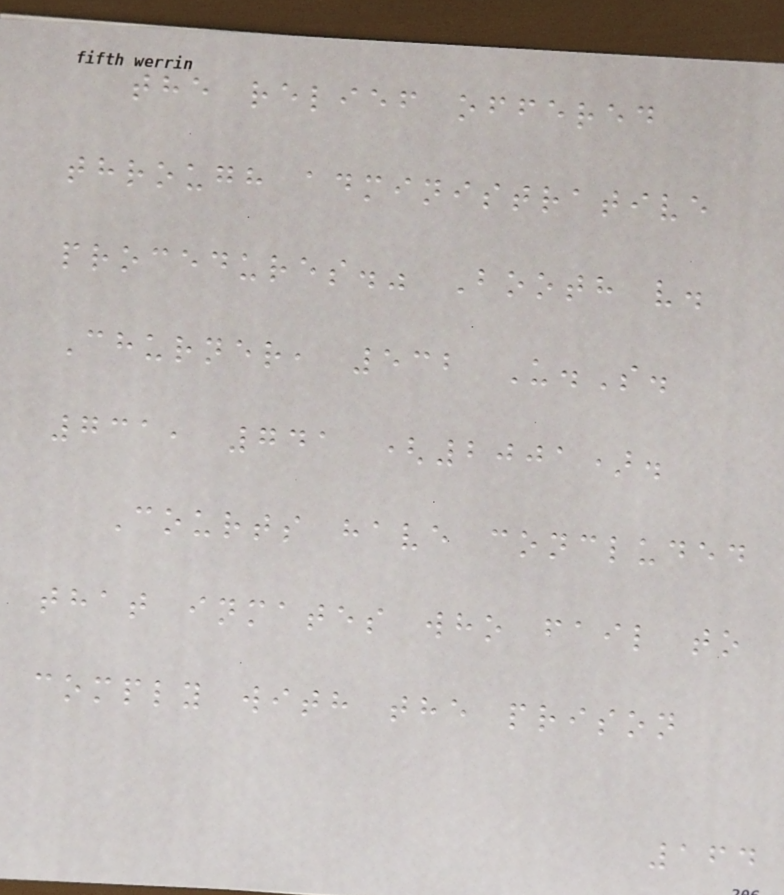the relief offered
through administrative
procedures." Booth v.
Churner, 532 U.S.
731, 741 (2001).
Courts have concluded
that inmates who fail to
comply with the prison
164
